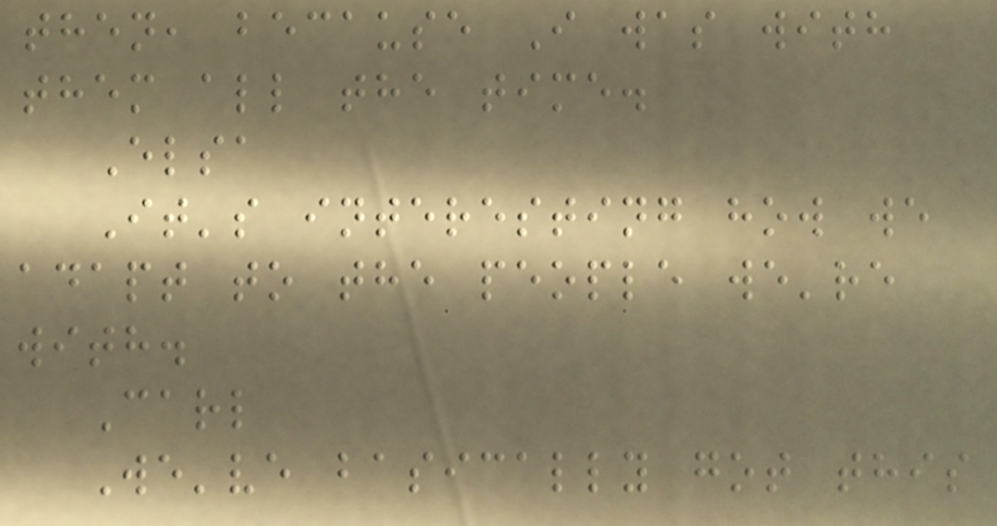then, because I was with
them all the time.
Elsa
It's interesting how we
adapt to the people we're
with.
Carl
We've basically got this
